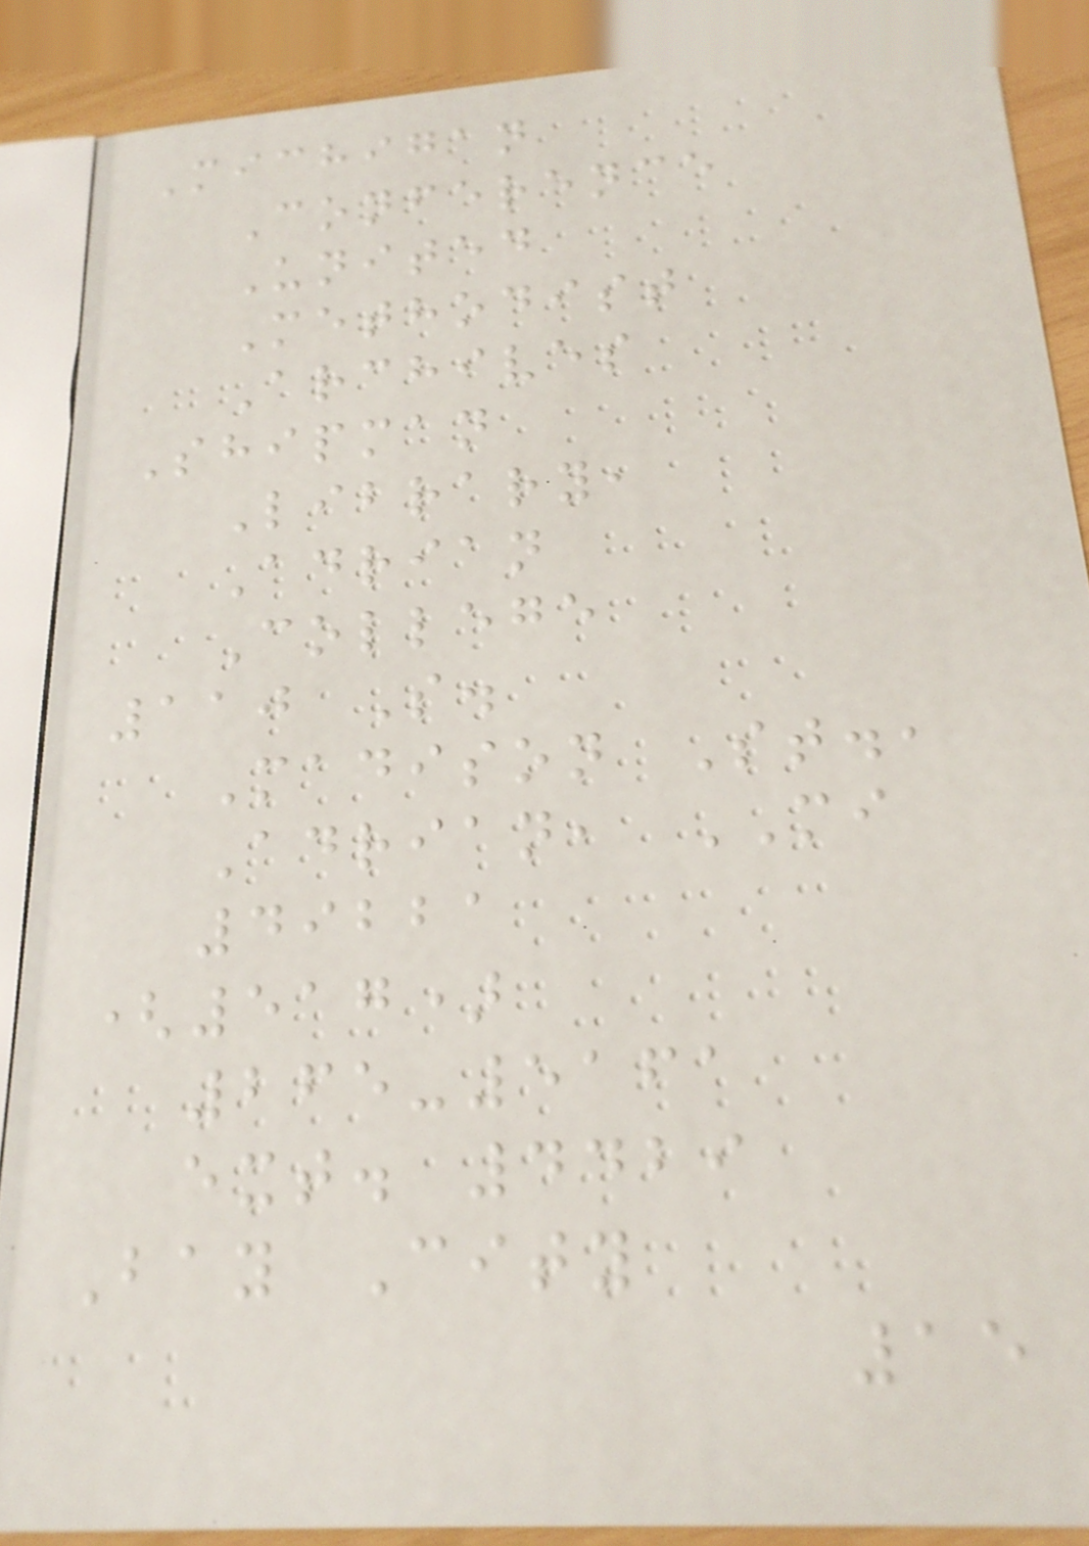Michigan
Conference
United
Methodist
Archives
Shipman
Library,
Adrian
College
110 S.
Madison St.,
Adrian, MI
49221
(517)
265-5161
ext. 4429
Bay City
15
